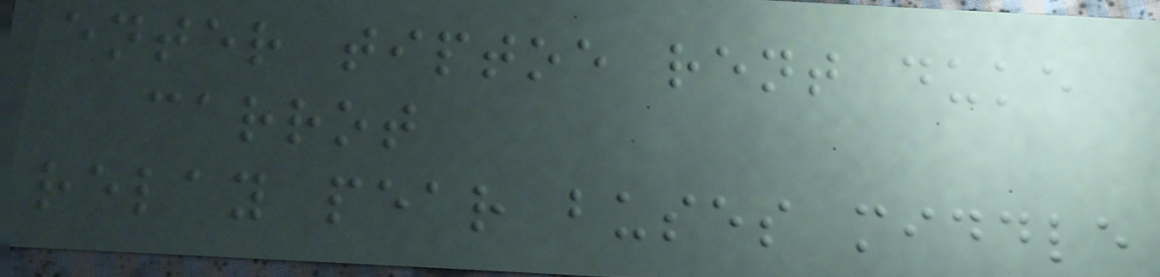enter tiptoe rent duke
carrot
relay pear buses middle
